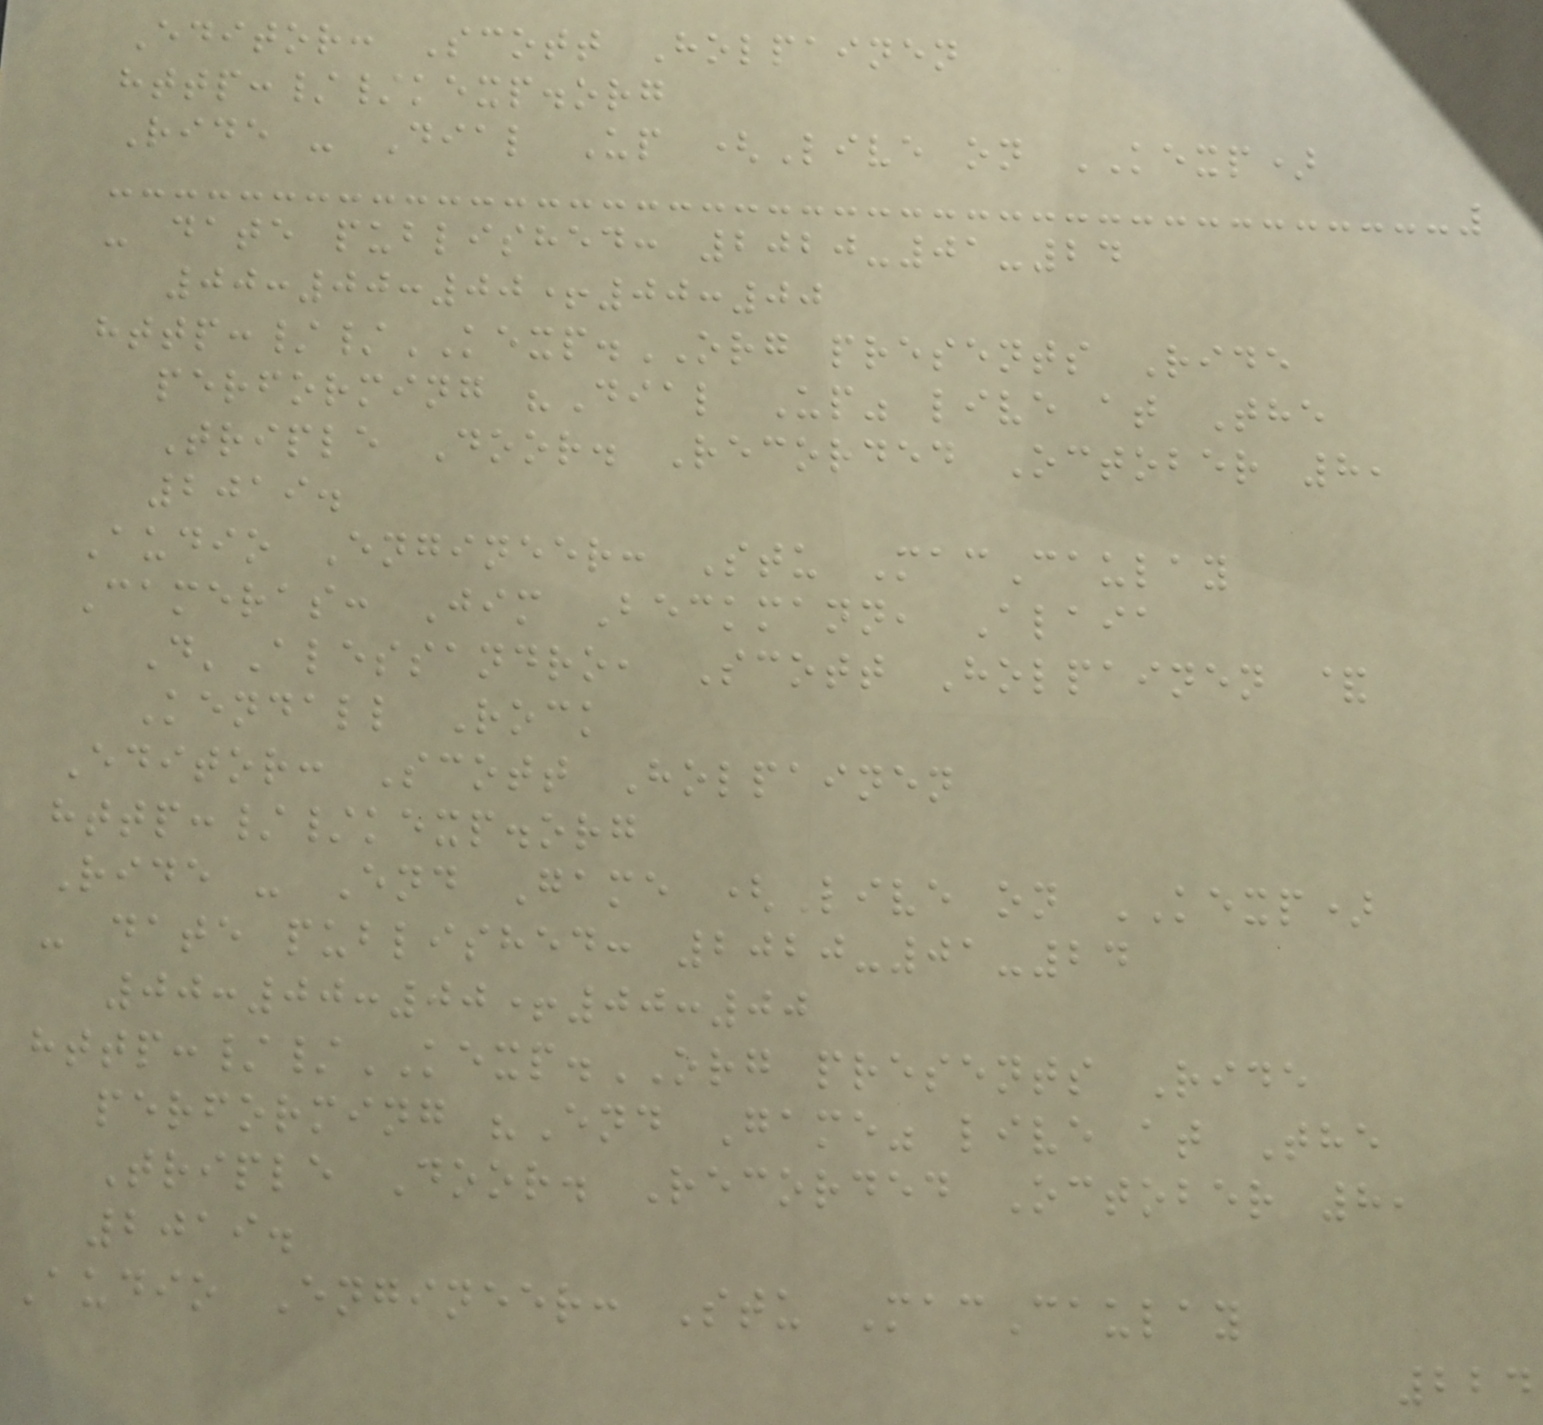Editor: Scott Holpainen
http://kexp.org
Ride - Dial Up (Live on KEXP)
- date published: 2020-01-24
00:00:00+00:00
http://KEXP.ORG presents Ride
performing "Dial Up" live at The
Triple Door. Recorded October 8,
2019.
Audio Engineer: Stu MacCaulay
Cameras: Jim Beckmann, Alaia
D'Alessandro, Scott Holpainen &
Kendall Rock
Editor: Scott Holpainen
http://kexp.org
Ride - End Game (Live on KEXP)
- date published: 2020-01-24
00:00:00+00:00
http://KEXP.ORG presents Ride
performing "End Game" live at The
Triple Door. Recorded October 8,
2019.
Audio Engineer: Stu MacCaulay
224
